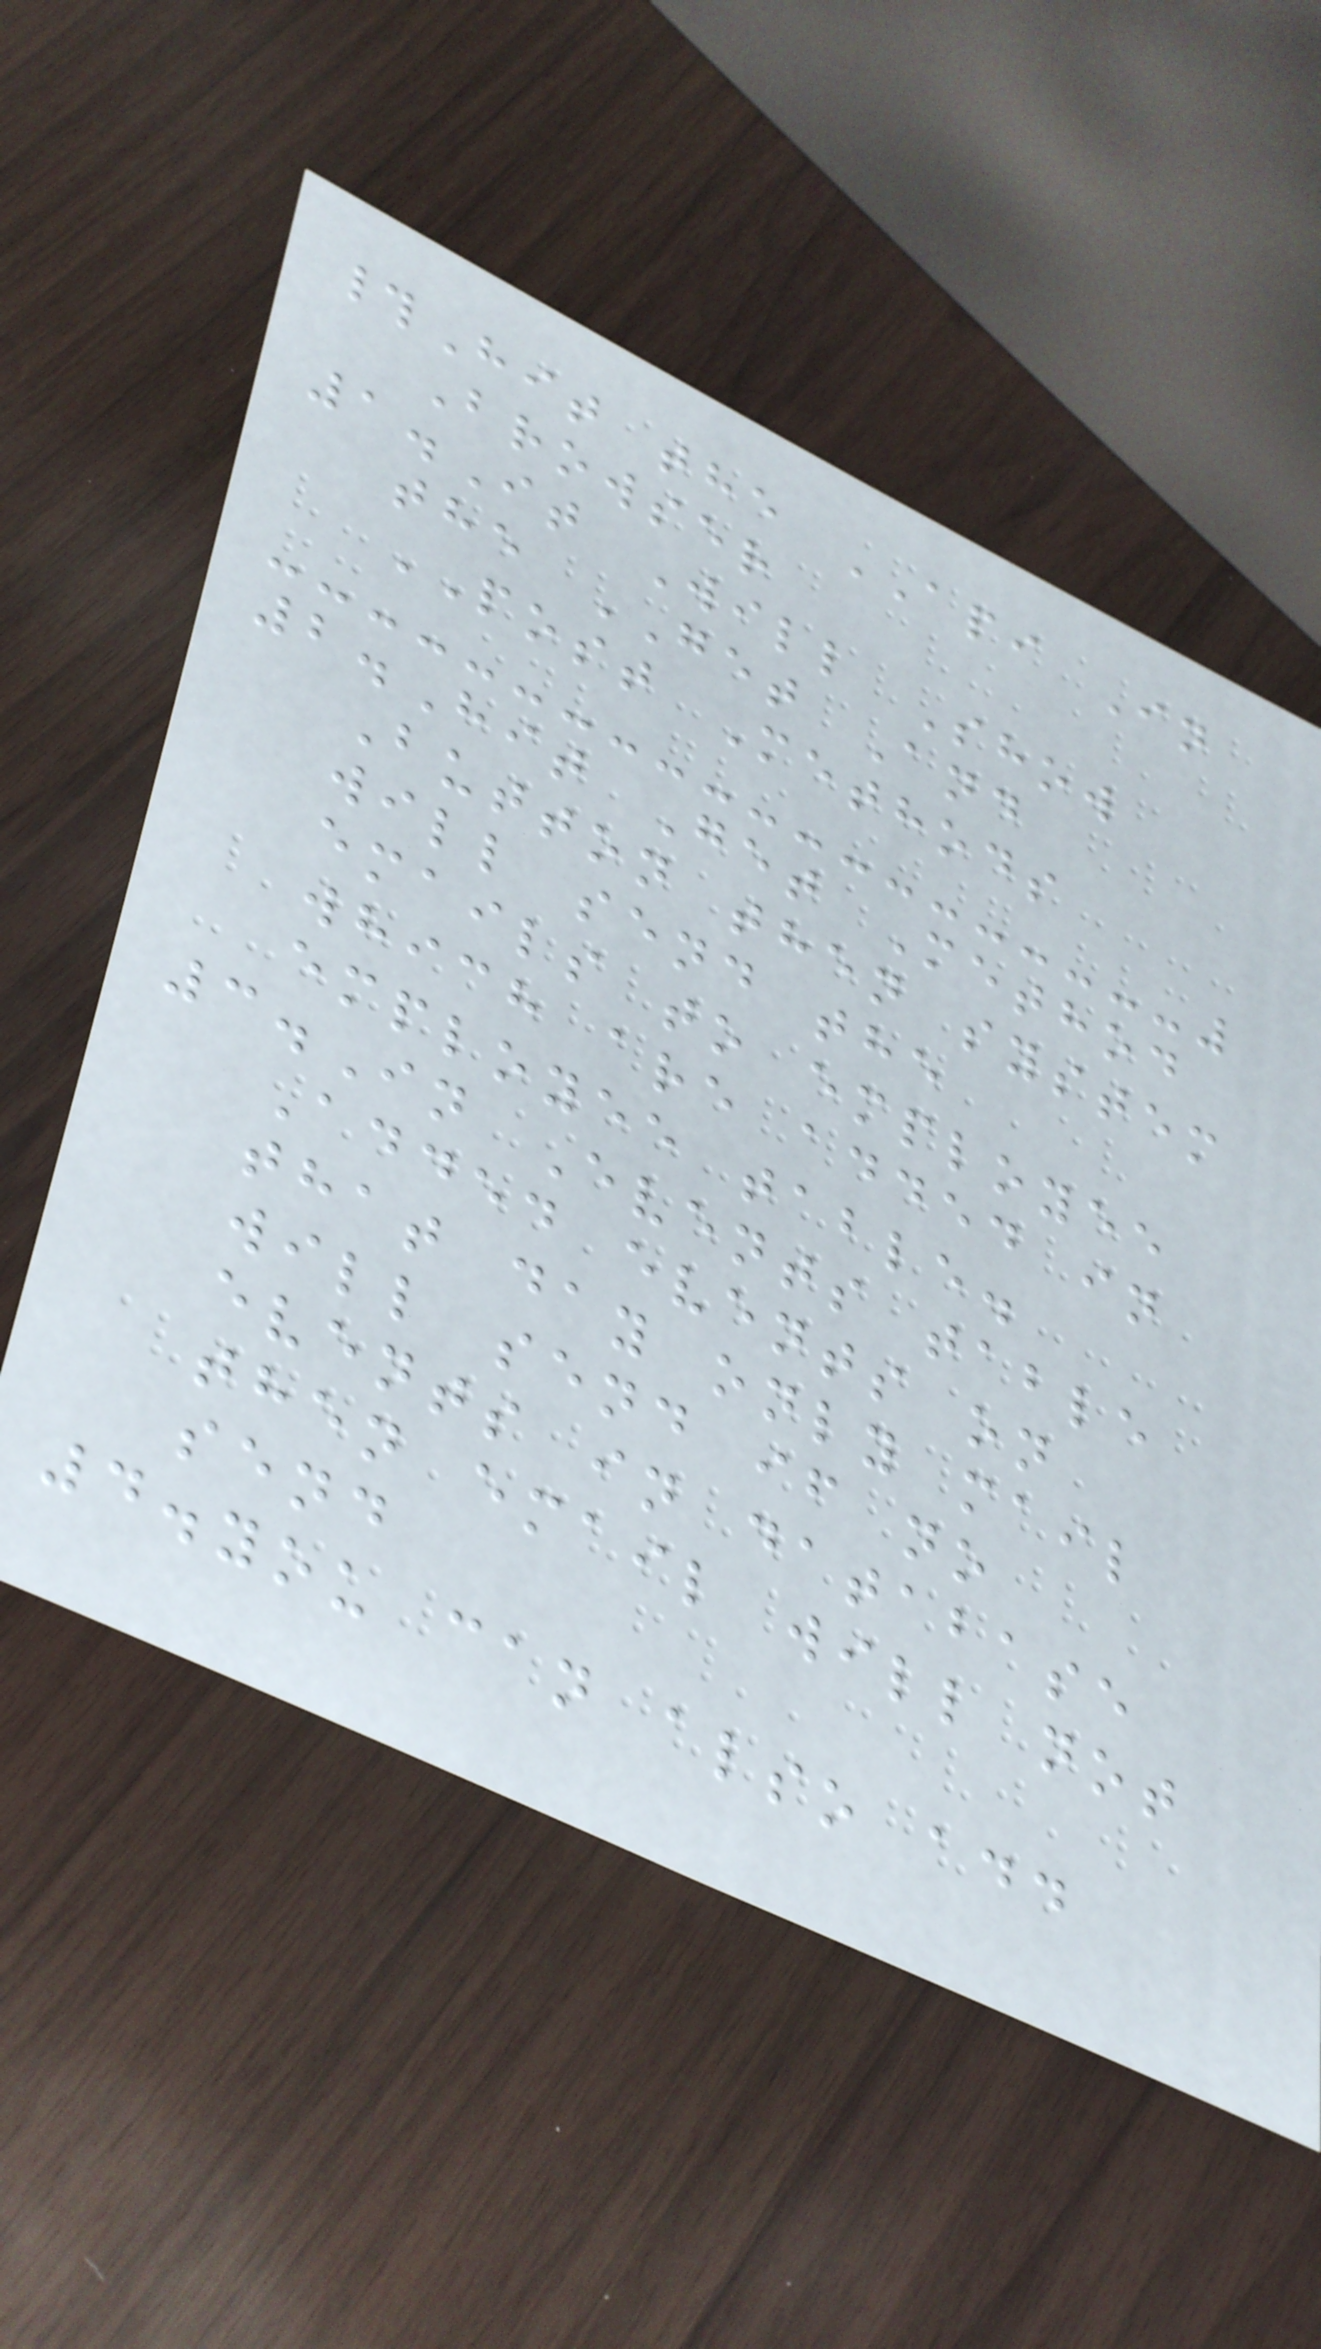#Hit the API In
Browser
1.It Will Show
the GET And
POST Methods
2.Hit Get Method
Button then system
will send the
emails to employee
which are added in
employee table.
3.In Events table
Added events on
that day only mail
will send if no
events in database
then email will not
send
4.you can also add
